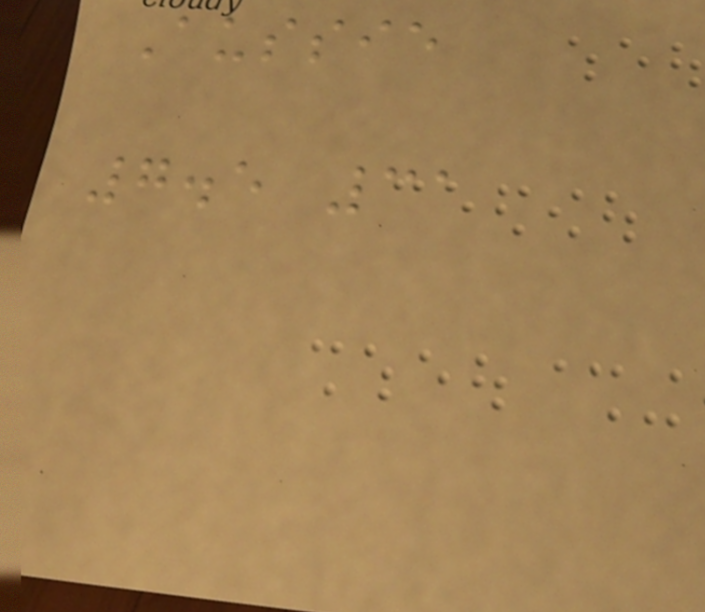Aussie
7.5 31
